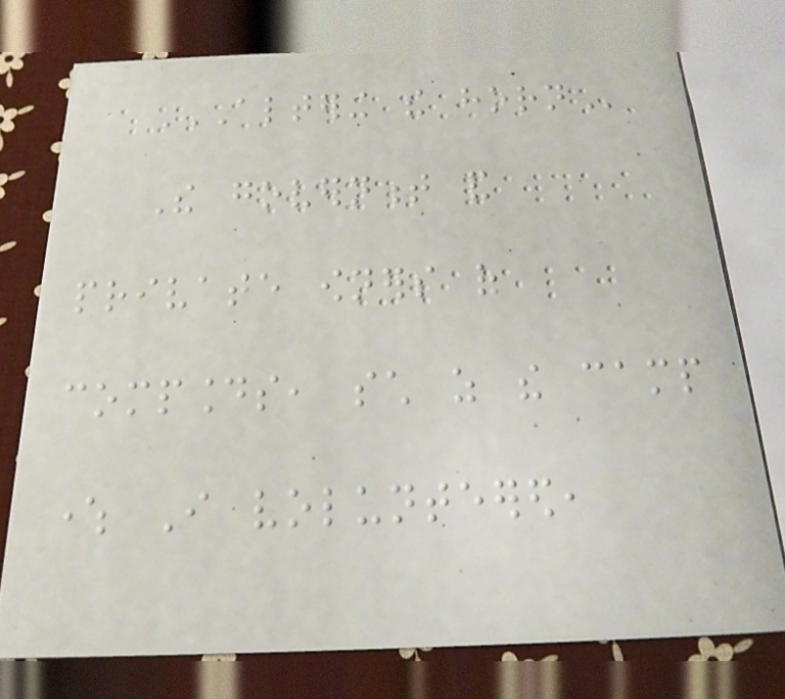ALTERING THE HORN
The government and
private owners of
compounds, such as the camp
where I volunteered,
